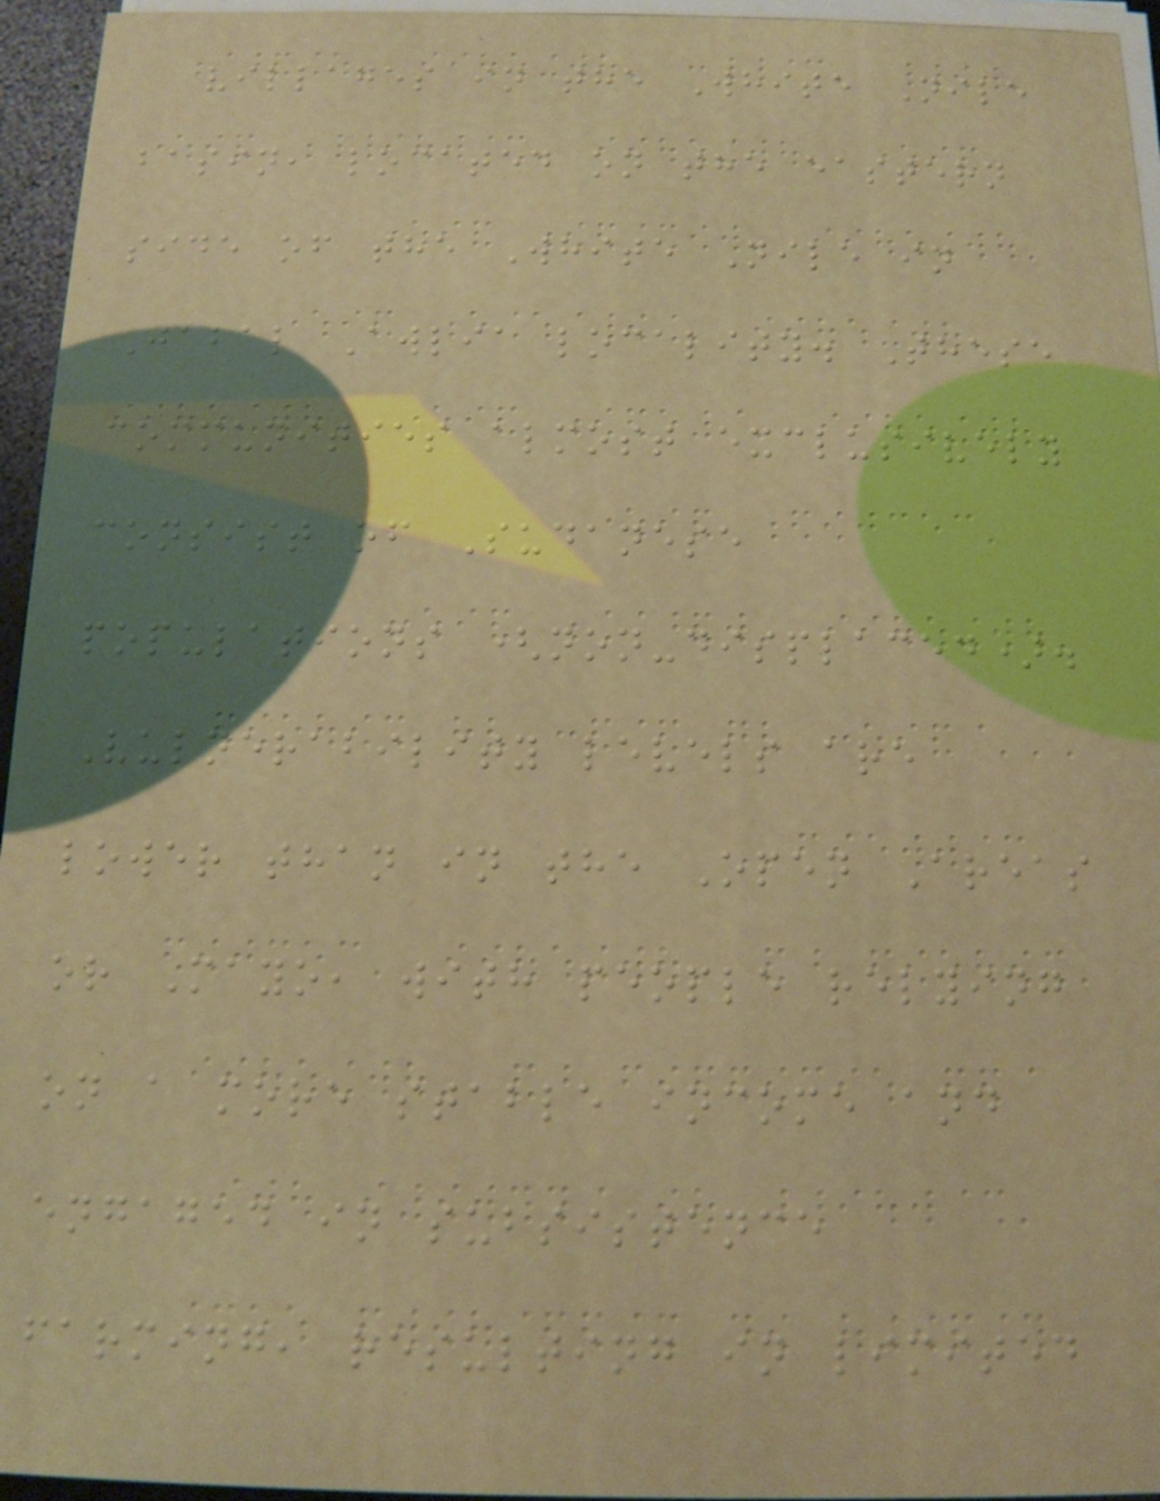villages in the White Nile
basin, located on the eastern
side of the White Nile in
Jabal Awlia locality. These
communities almost exclusively
consist of Sudanese
populations (non-displaced).
Vulnerability levels are
lower than in the Open Areas
or Mayo, with people relying
on a more stable income and
engaged in subsistence
farming, resulting in limited
